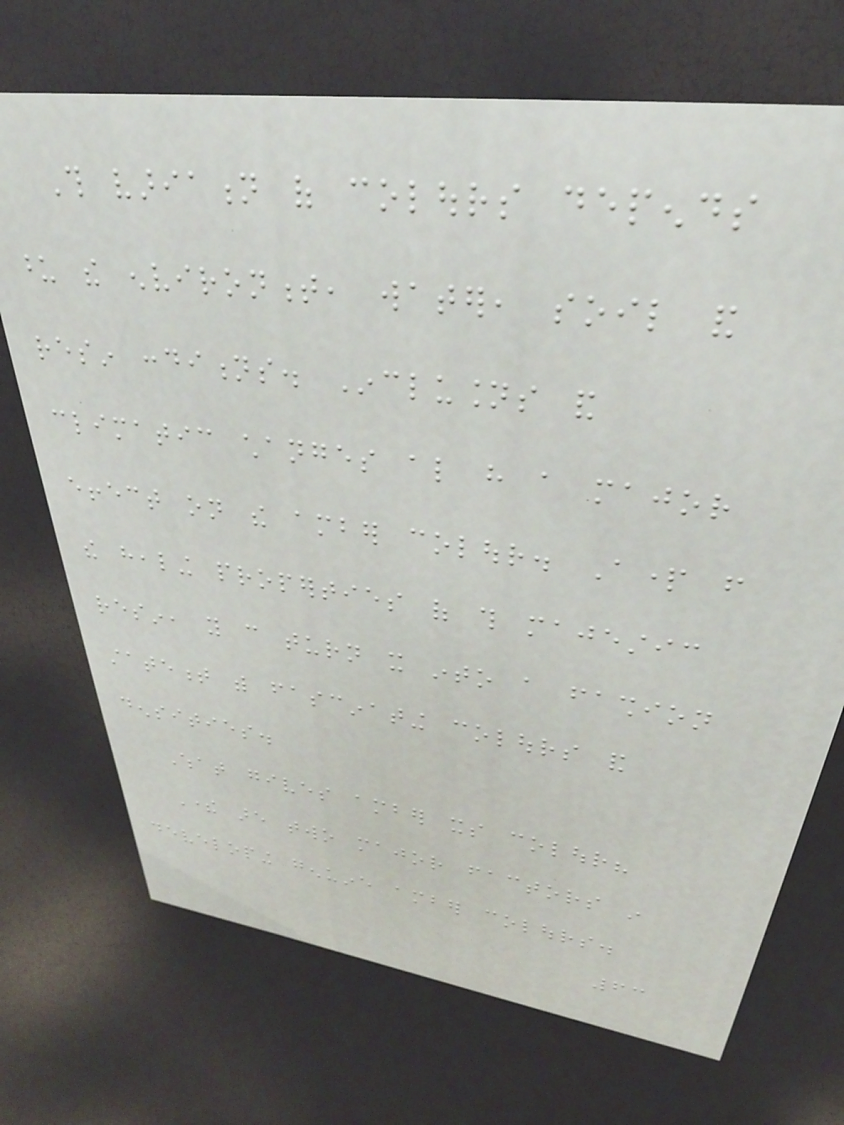This variation of colours depends
upon the environment, water, soil and
resin conditions. Inclusions and
climatic changes also have a major
effect on the amber colour. Apart from
the healing properties of this majestic
resin, you can turn it into a fashion
statement with fascinating colours and
densities.
What gives amber its colour?
There are two major factors in
developing genuine amber colours.
63
